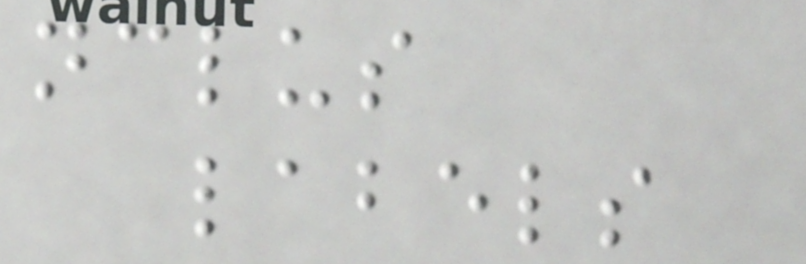nclus
labels
